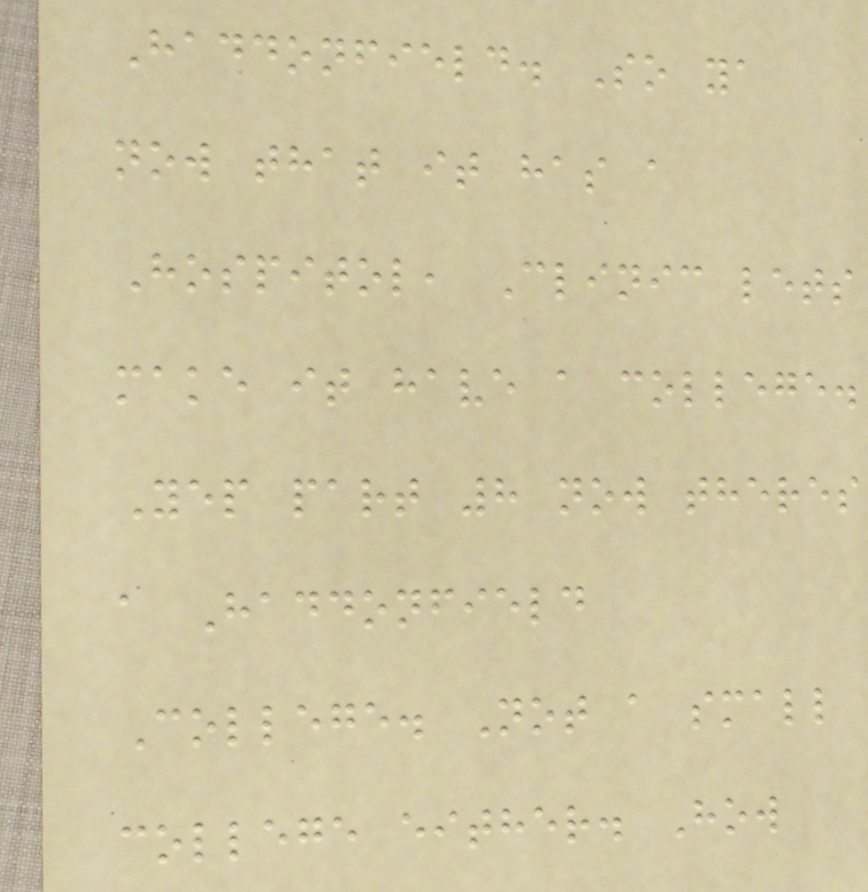Haddonfield. So ya
now that it has a
Hospitol, Clinic lets
make it have a college.
Yep part 8 now theres
a Haddonfield
College. Not a small
college either. How
